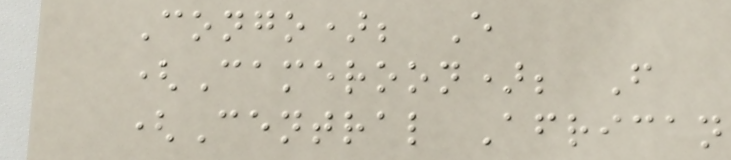Congo); E
(Cameroon); F
(Central African
